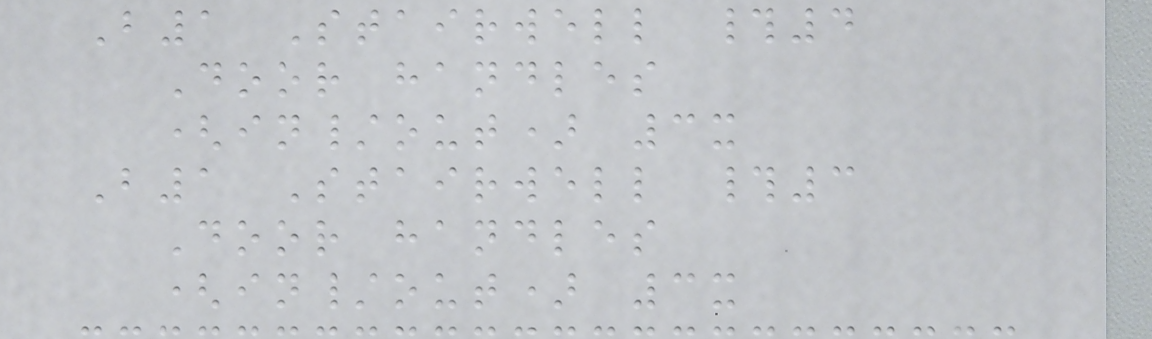B1 Stairwell #4
Door handles
(in/out) 3x
B1 Stairwell #3
Door handles
(in/out) 3x
